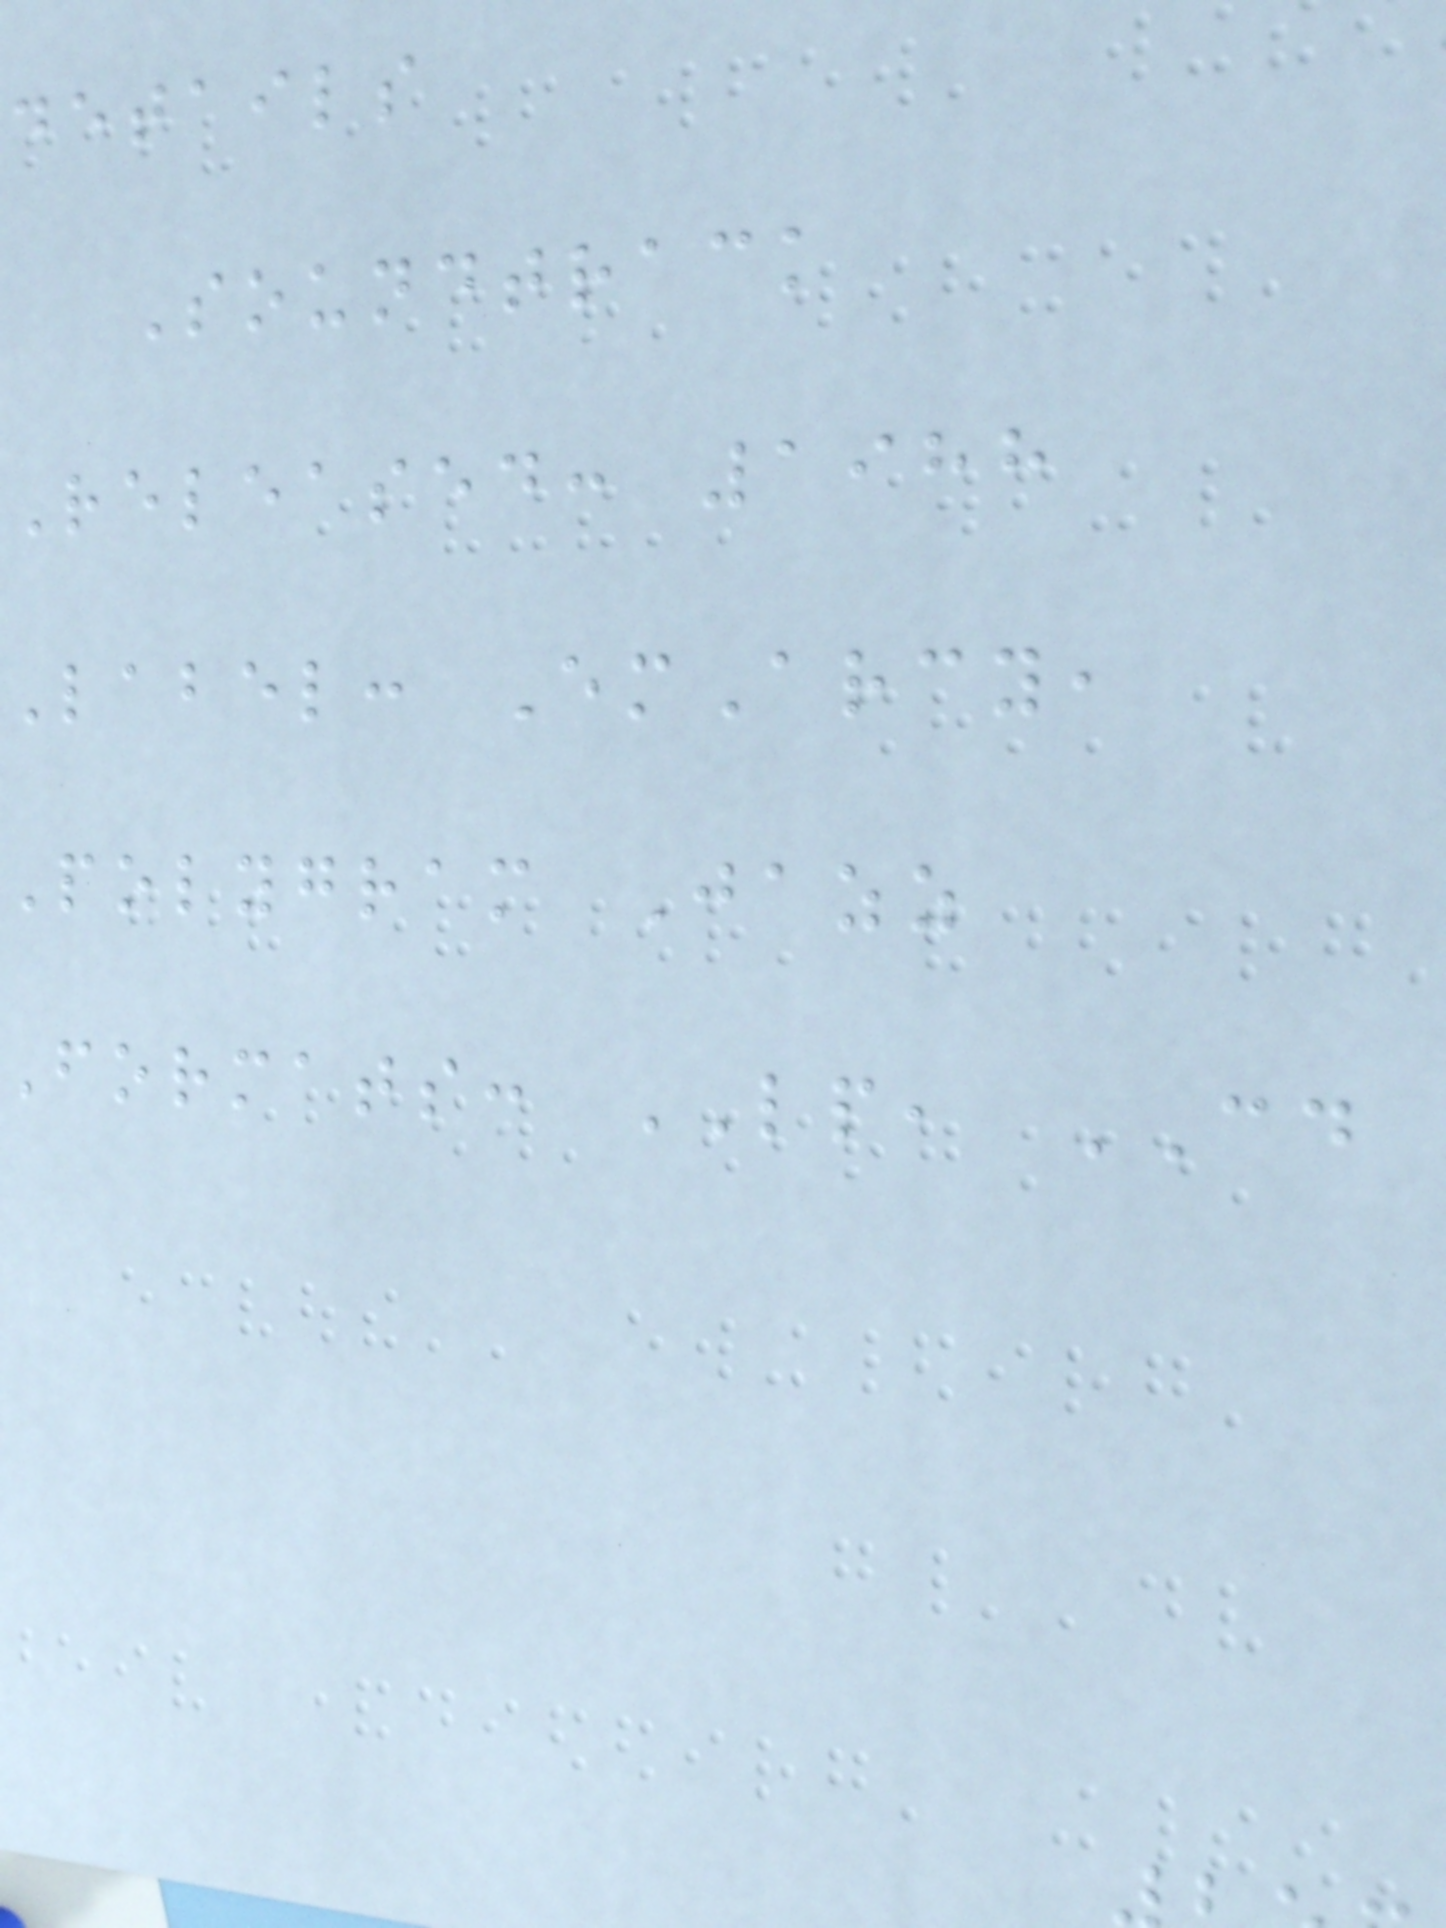details
Soundtrack
Released: 1988
Label: EmArcy,
Polygram Jazz
formats: LP, CD
